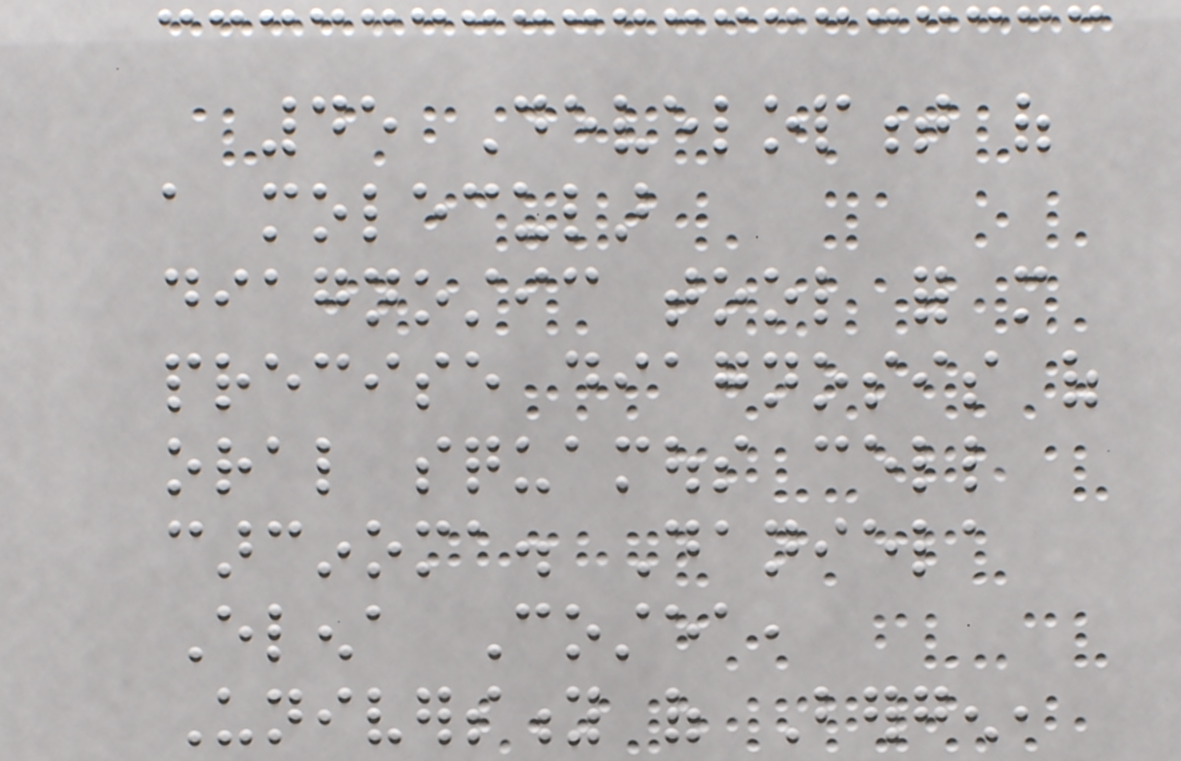45 Development of
a molecular
diagnostic tool for more
precise diagnosis of
oral squamous cell
carcinoma. Daniela
Elena Costea,
University of Bergen,
